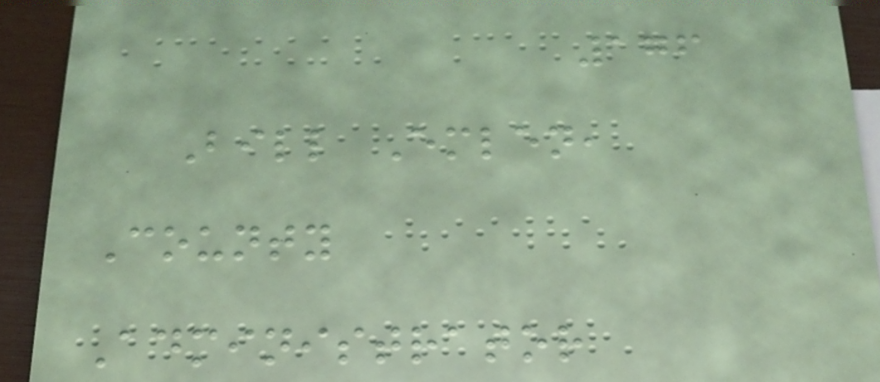176
Bill Emlen,
County
Administrator
